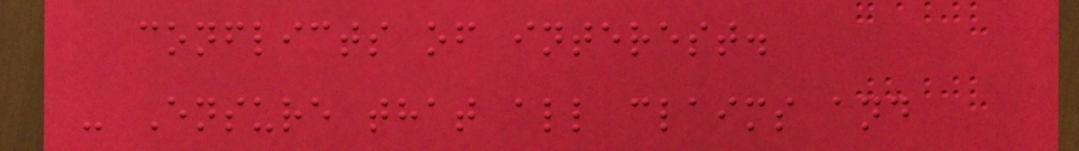conflicts of interest.
- Ensure that all claims and
